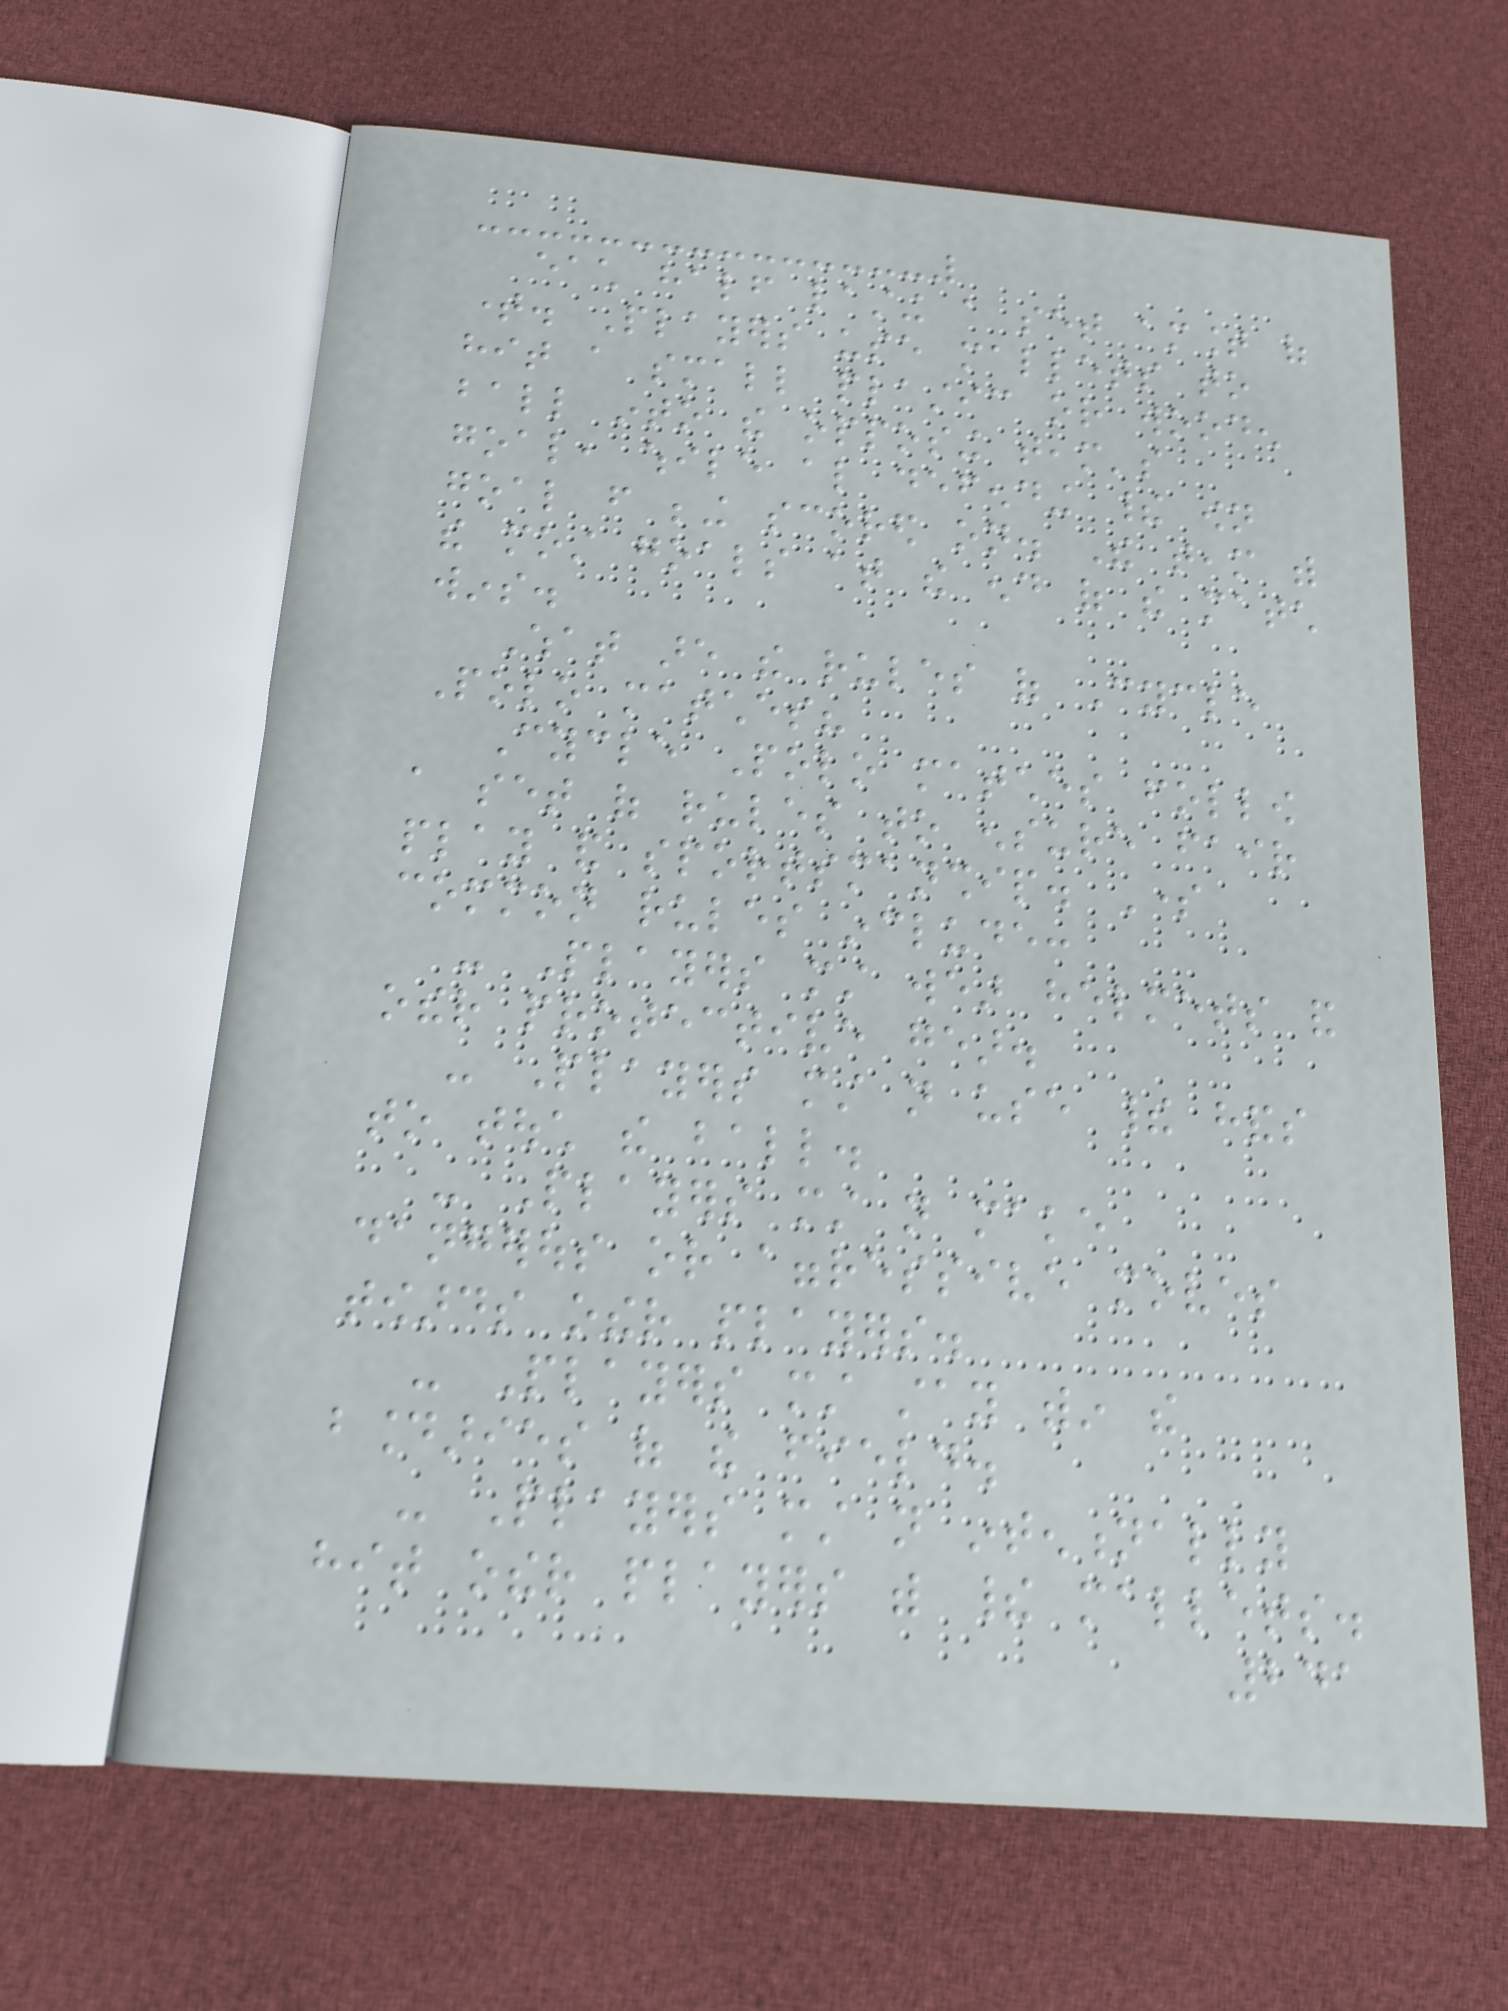each half lasting a set amount of
time. Players use mallets to
hit a small plastic or wooden
ball into the opposing team's
goal, while also defending their own
goal from being scored on. The team with
the most goals at the end of the match
wins.
What are the rules of Cycle
Polo matches?
Cycle Polo matches follow
a set of rules to ensure fair
play and sportsmanship. Some
common rules include:
- Players must wear helmets and
other protective gear.
- Players must not use their hands
to touch the ball.
- Players must not make
dangerous or aggressive moves
towards other players.
- Players must stay within the
boundaries of the field.
- Players must not intentionally
hit other players with their mallets.
241
